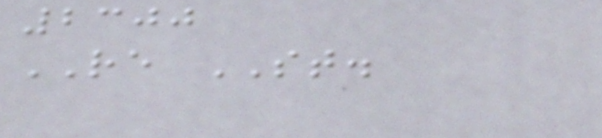2300
RE ST.
